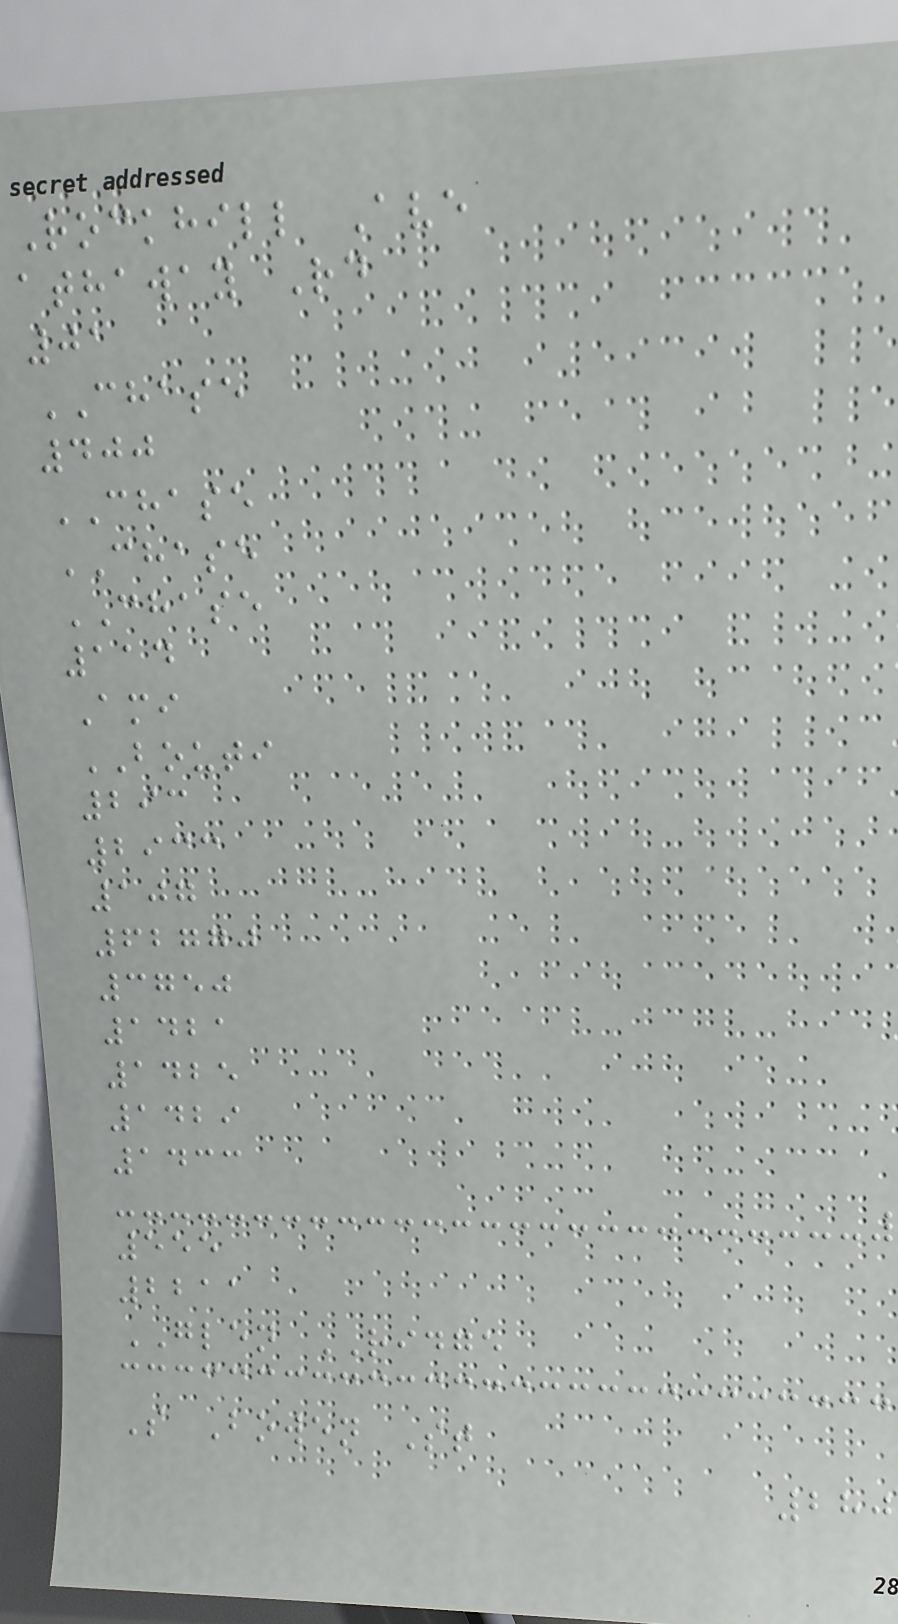Rockhill Ave
athaway Rd
01
CHASE
400
CHASE
CHASE
CHASE
114
Ami
BOUTI
293
2933
107
62770
3750
1421
1425
1429
1433
555
2211
GLEN RIDGE
S Bowen St
280
